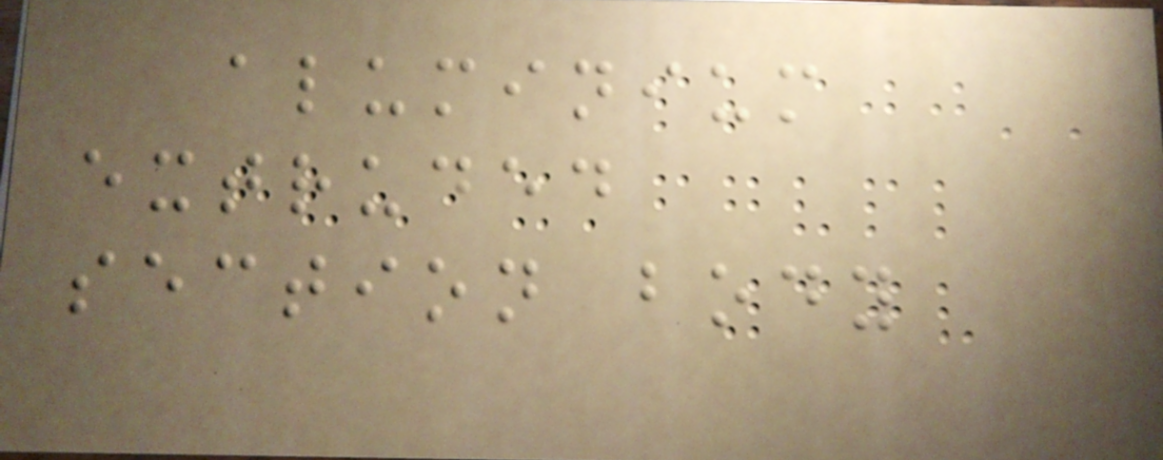aluminium
extruded
section body
